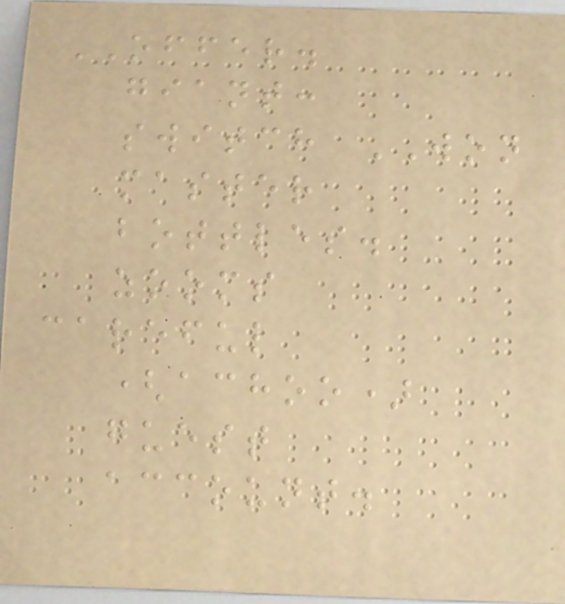OFFER.
giant:
switch WON
master
bottles.
zooms
careful
(achoo)
guest
account.
